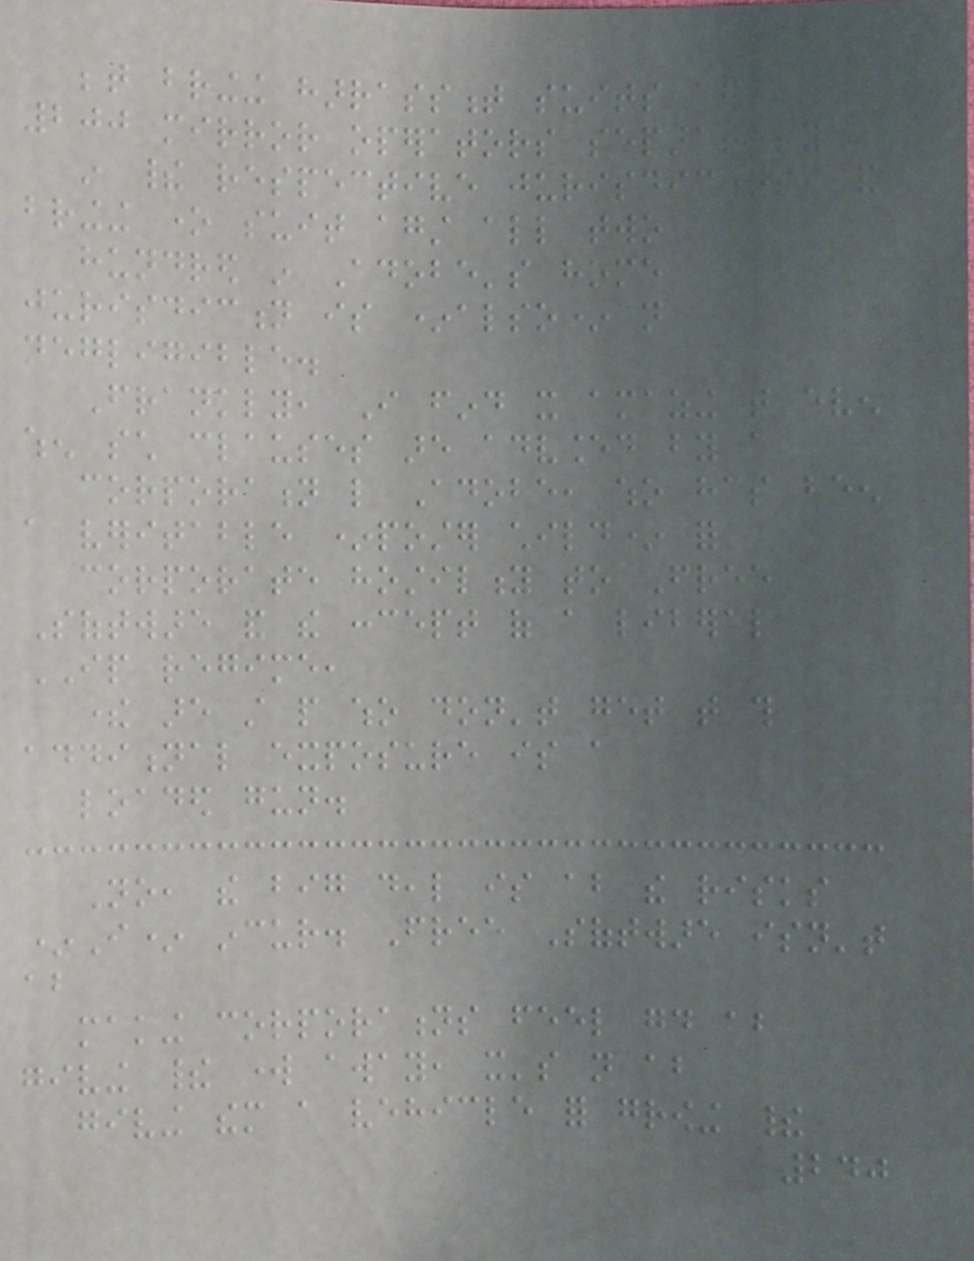between bringing harrassment suits against
200 mirror operators separately
in their respective jurisdictions, and
bringing one suit against all two
hundred in Adobe's home
jurisdiction is *also* not
negligible.
Frankly, I find it amazing that even
when such clauses are advanced by a
corporation like Adobe, who has been
a veritable *poster child* for
corporate hostility to Free
Software and the concept of a liberal
IP regime,
there are still people who don't get that this
additional exposure is a
loaded gun.
No, the big deal is about the risks
*I* incur. Free Software isn't
about
making corporations feel good about
giving their work away, it's not about
giving them a vehicle for growing their
240
